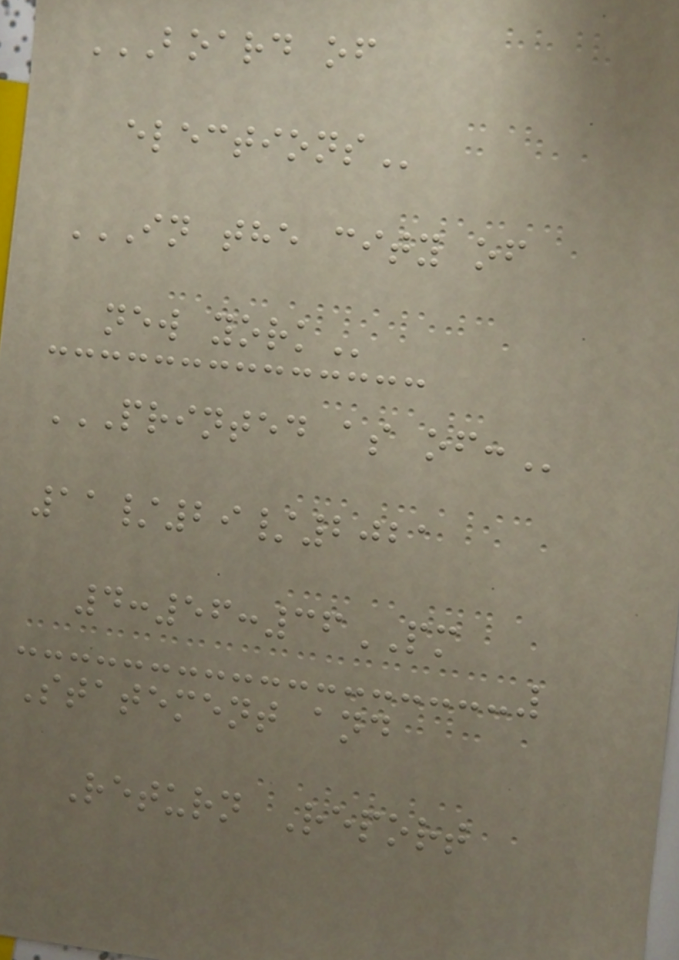BOARD OF
ELECTIONS
IN THE CITY OF
NEW YORK
PRINTED AS OF:
11/29/2021
4:56:36PM
Statement and
Return Report
